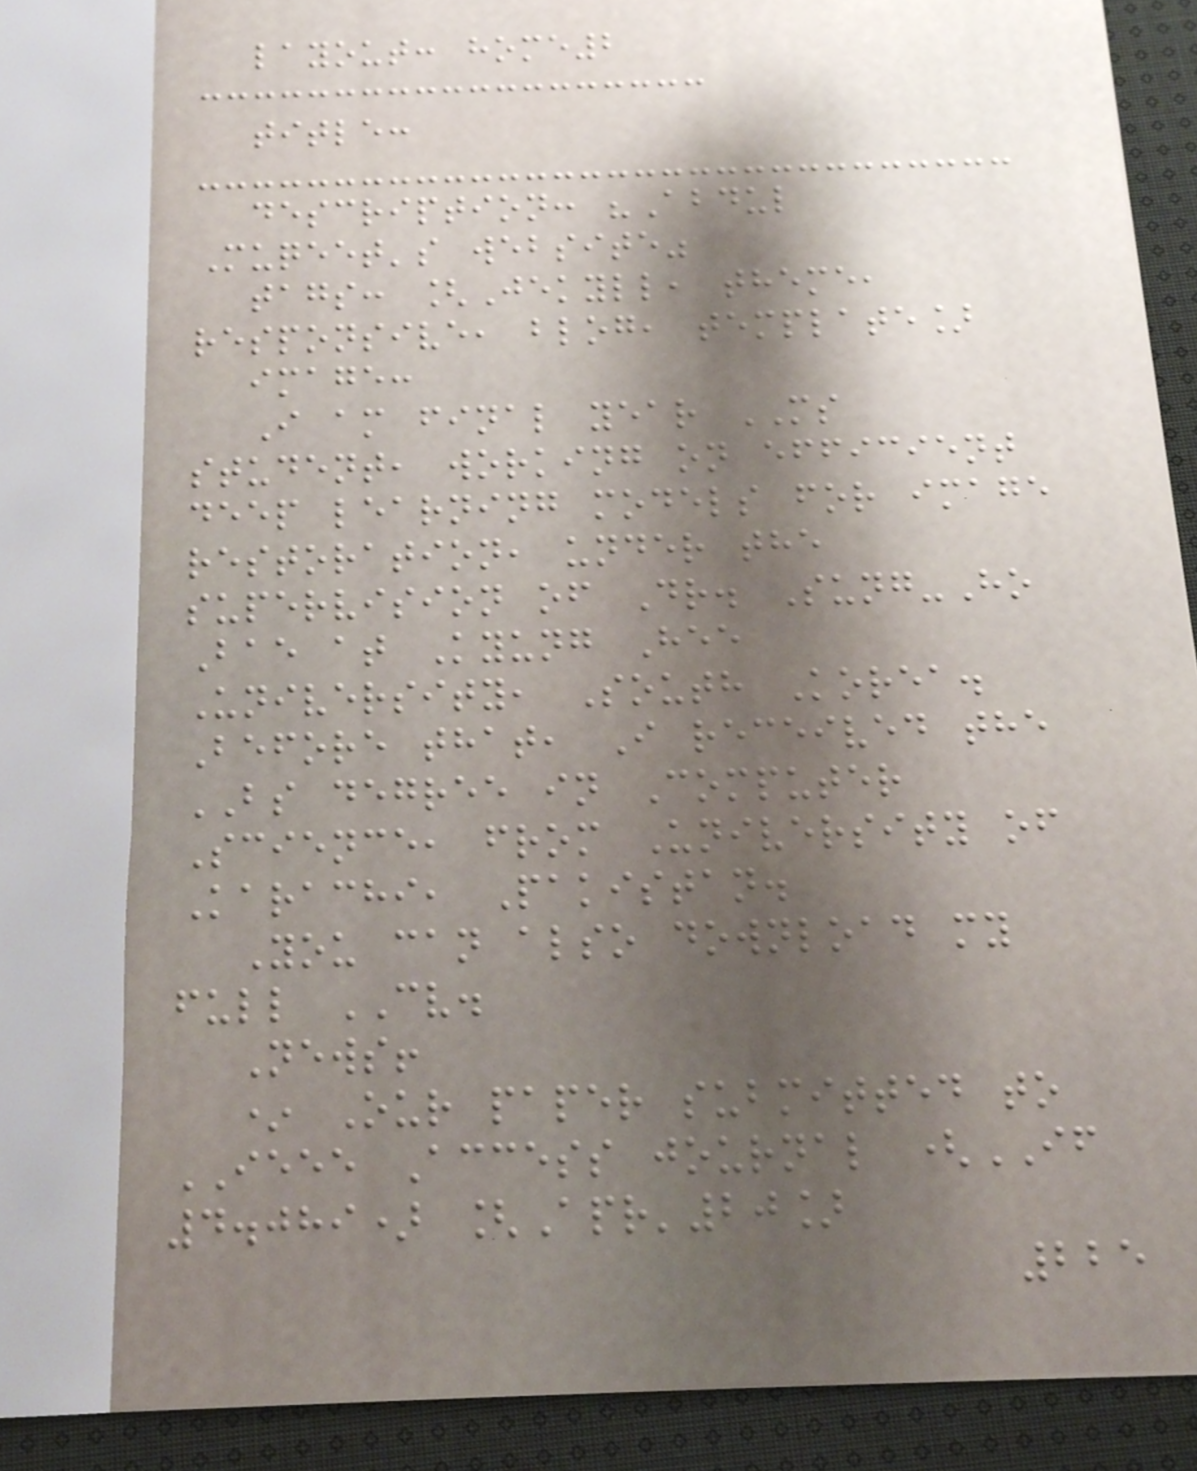layout: home2
title:
description: "Abdul
Muqeet's website"
tags: [Jekyll, theme,
responsive, blog, template]
image:
I am final year MS
student, working on efficient
deep learning models for image
restoration, under the
supervision of Dr. Sung-Ho
Bae at Kyung Hee
University, South Korea.
Before that, I received the
BS degree in Computer
Science, from University of
Karachi, Pakistan.
You can also download my
full CV.
News!
* Our paper submitted to
IEEE Access journal (IF
4.089) [Apr'20]
225
